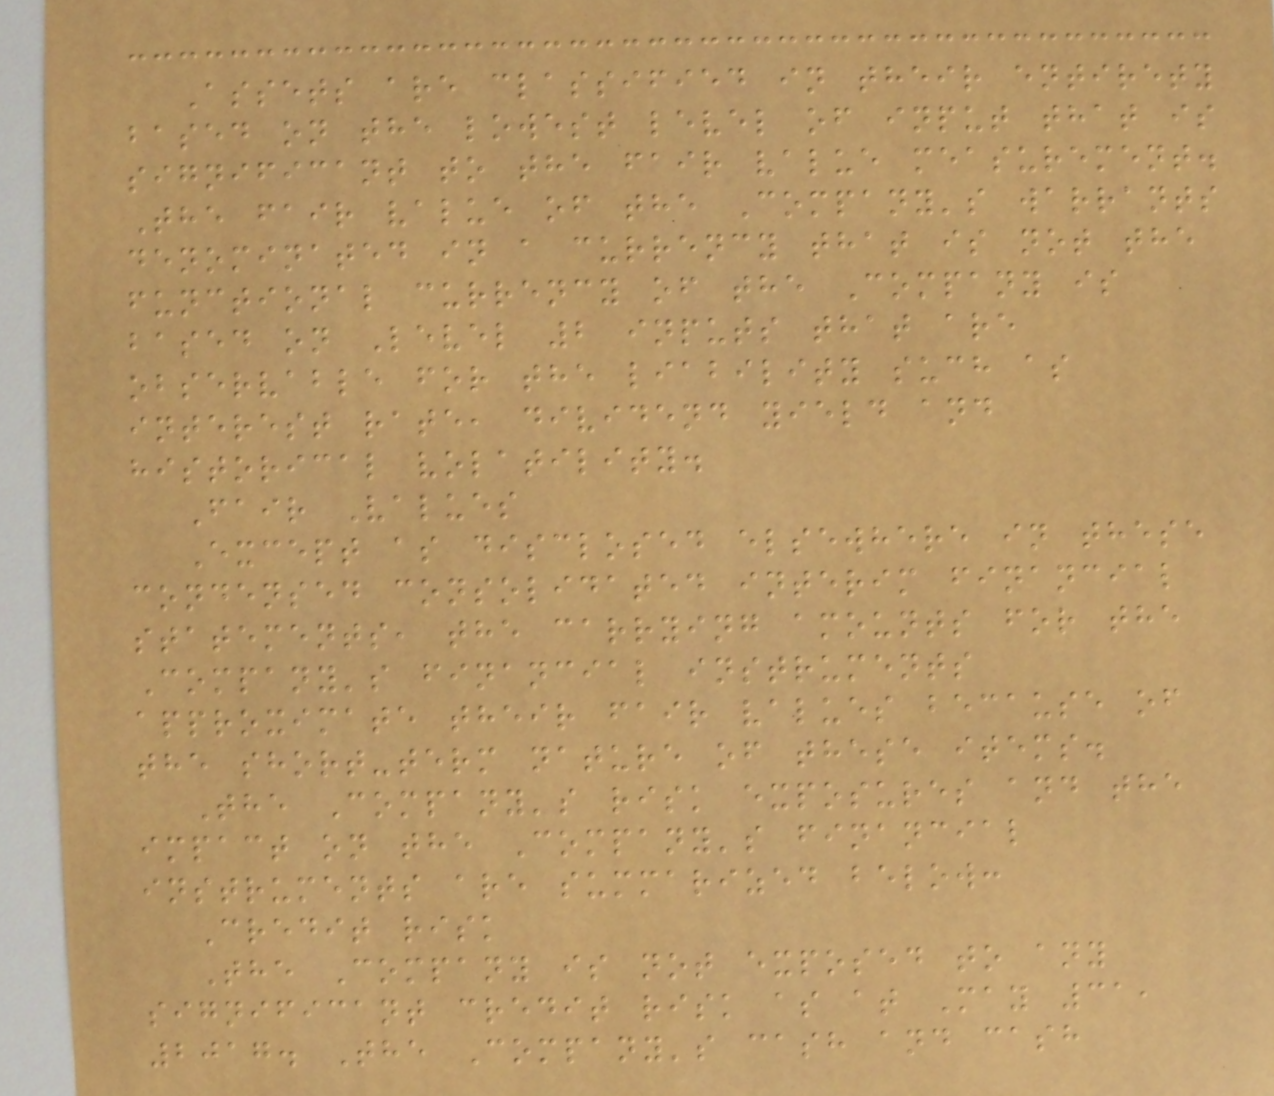Assets are classified in their entirety
based on the lowest level of input that is
significant to the fair value measurement.
The fair value of the Company's warrants
denominated in a currency that is not the
functional currency of the Company is
based on Level 2 inputs that are
observable for the liability such as
interest rate, dividend yield and
historical volatility.
Fair Values
Except as disclosed elsewhere in these
condensed consolidated interim financial
statements, the carrying amounts for the
Company's financial instruments
approximate their fair values because of
the short-term nature of these items.
The Company's risk exposures and the
impact on the Company's financial
instruments are summarized below:
Credit risk
The Company is not exposed to any
significant credit risk as at May 31,
2017. The Company's cash and cash
